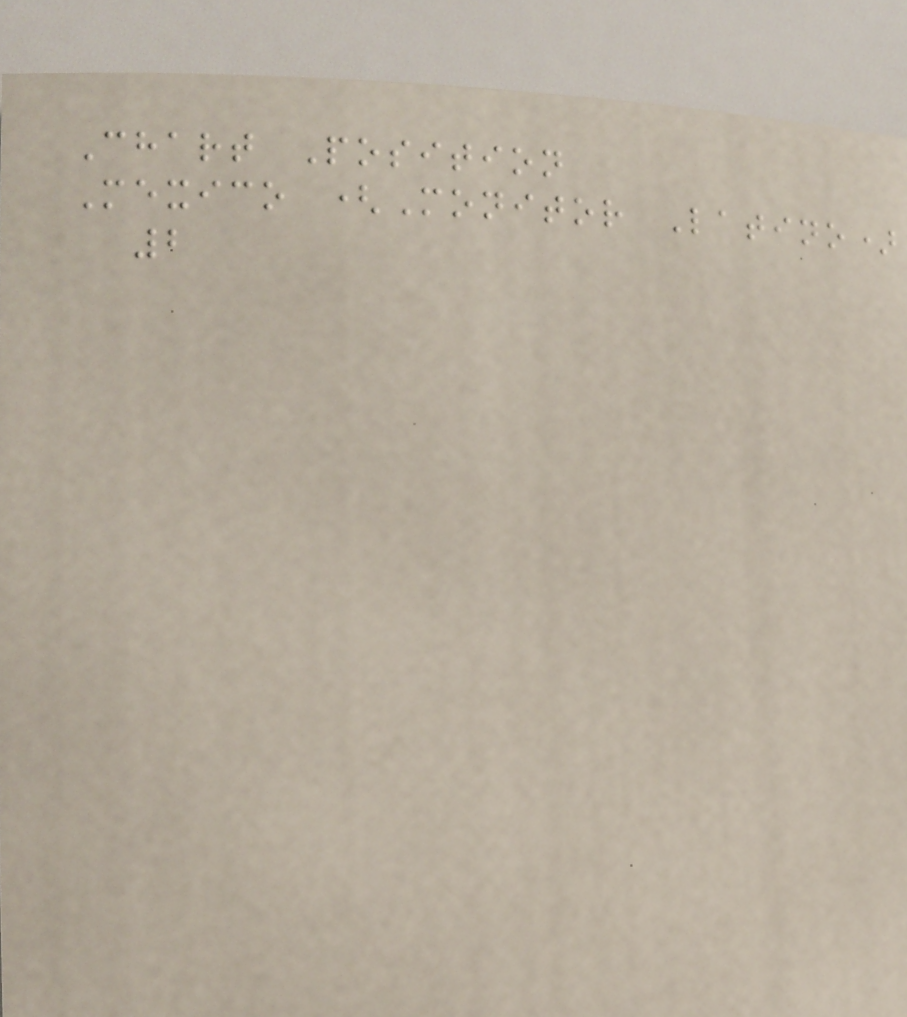Chart Position
Mexico (Monitor Latino)
2
